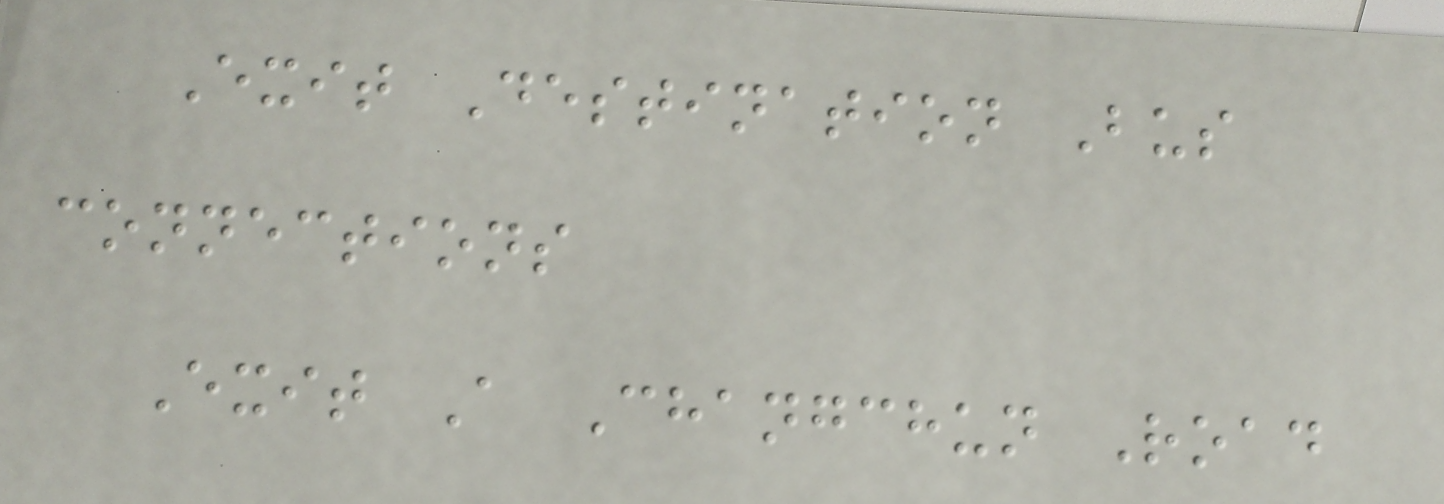Exit Destination Bus
connections
Exit A Changchun Road
